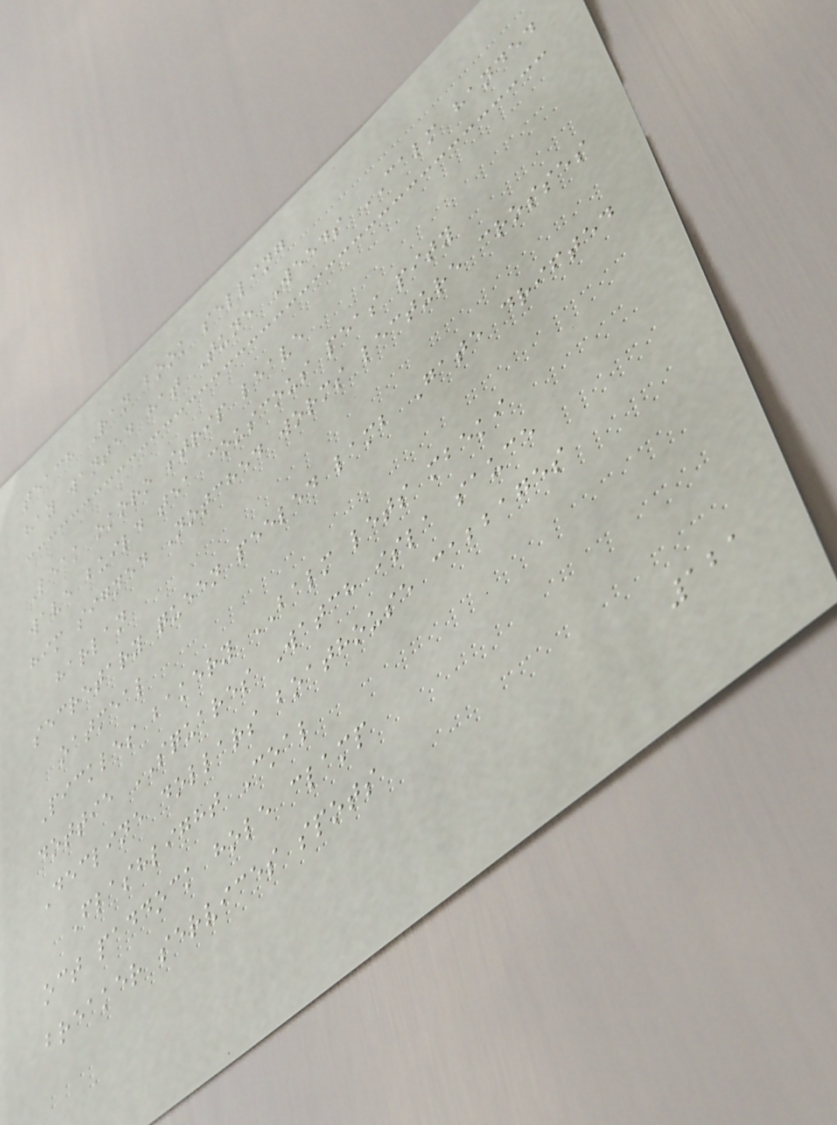teach Ran book selling
hay wanted hat Tune Weeds CALM handed
Leak okoro strip leave
wave build tea couscous peas pity
him signed Notched worms lecture crosses
harlan
secretary queen peeled lamb Gate drifted
oatmeal
Pickles bakery BALM lets mbeki
dottie SQUARES Watch isla sauce
Decline dollars boathouse cabbages
Flashlight Coal
oct paddock hole clamp
breaker services spots
121
